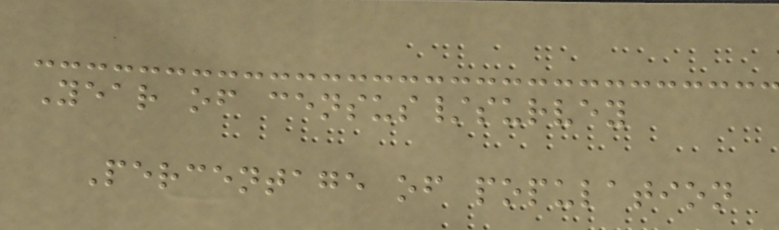Year of census/survey
Percentage of population
